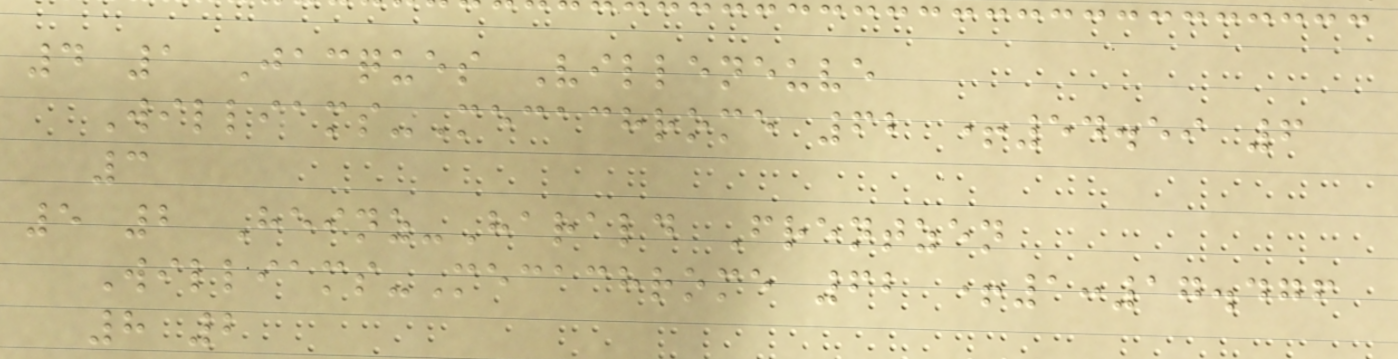4 1 Jacques Villeneuve
Williams-Mecachrome 62 +54.59 6
3
5 2 Heinz-Harald Frentzen
Williams-Mecachrome 62 +1:17.476
8 2
